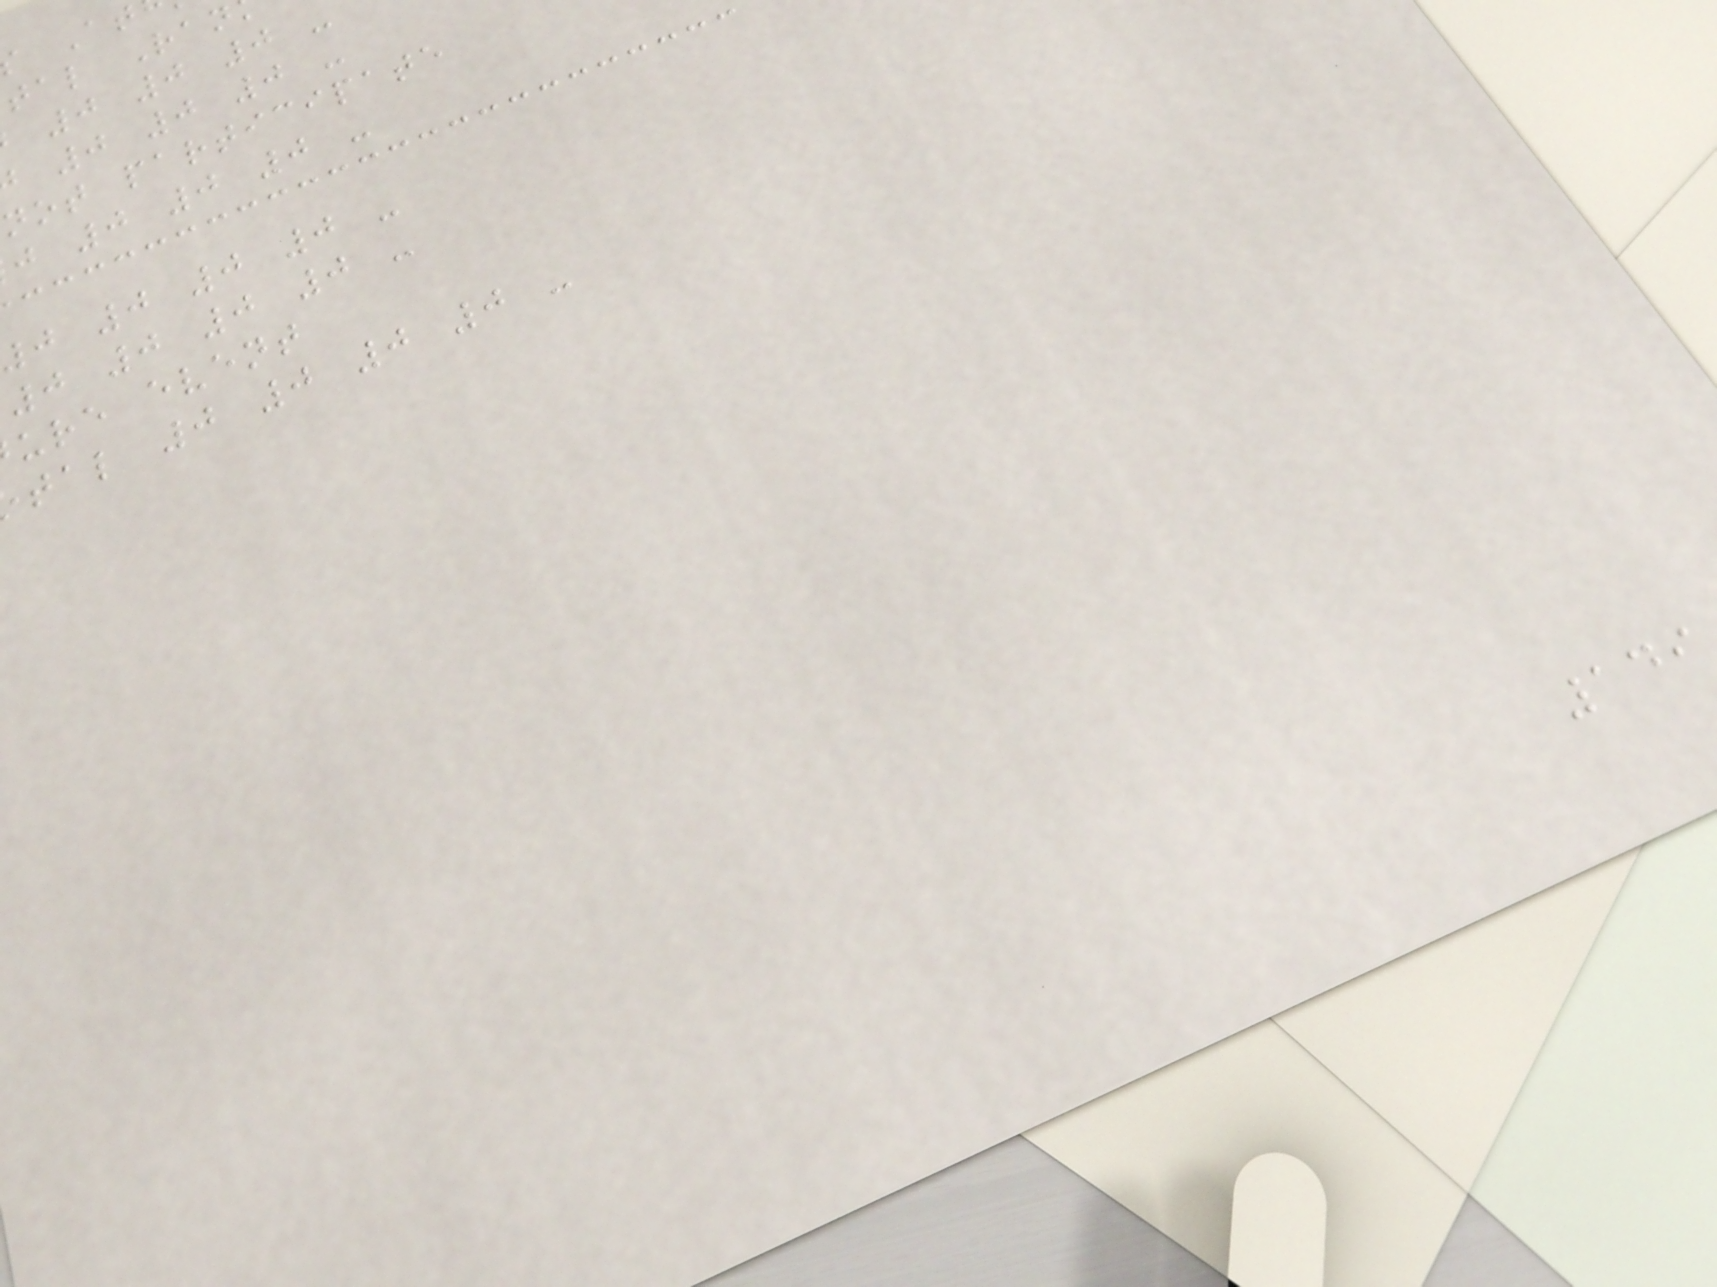tal Ran
0 0 0 -
0 0 0 -
not participate
j 0 0 0 -
j 0 0 0 -
0 0 0 0 -
ure event
tal 0 0 0 0 -
149
